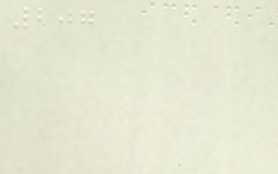207
